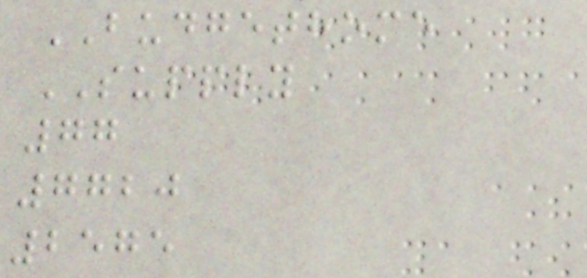BUDGETHOME
SUPPLY
77
7720
2575
